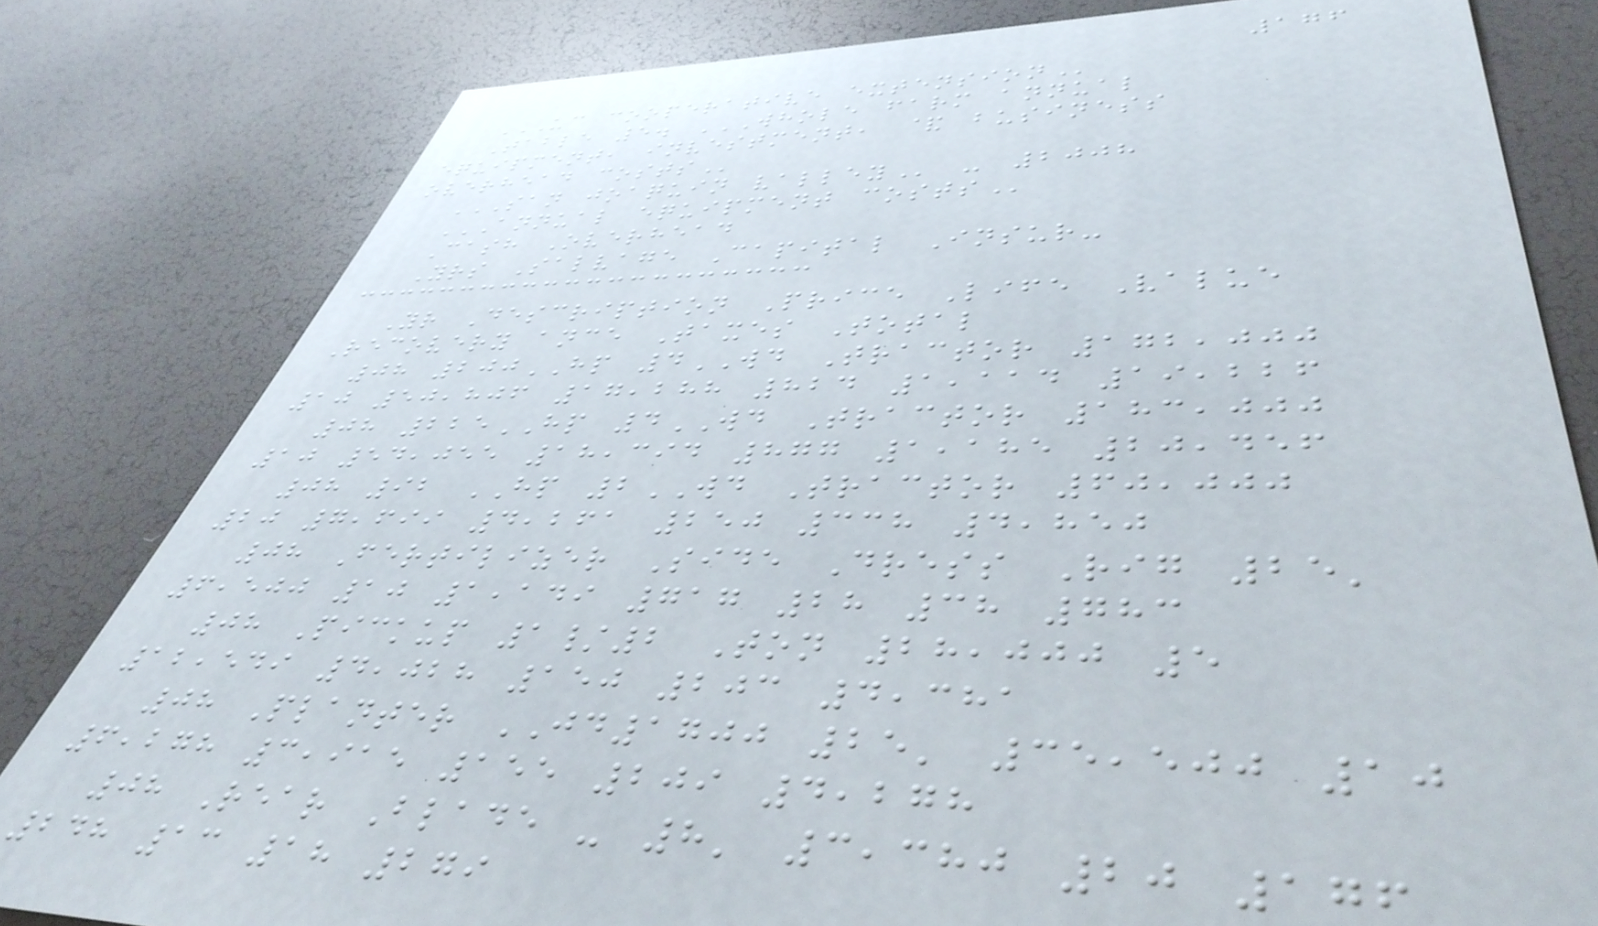176
UC COOPERATIVE EXTENSION
Table 5. WHOLE FARM ANNUAL
EQUIPMENT, INVESTMENT, & BUSINESS
OVERHEAD COSTS
SAN JOAQUIN VALLEY - 2008
ANNUAL EQUIPMENT COSTS
Cash Overhead
Yrs Salvage Capital Insur-
Yr Description Price Life Value
Recovery ance Taxes Total
08 200HP 4WD Tractor 172,000
10 50,806 17,288 824 1,114 19,226
08 225HP 4WD Tractor 183,000
10 54,055 18,394 877 1,185 20,456
08 92 HP 2WD Tractor 60,000
20 7,699 4,261 250 338 4,850
08 Fertilizer Side Dress Rig 25'
6,500 10 1,149 717 28 38 783
08 Pickup 1/2 Ton 28,000 5
12,549 4,028 150 203 4,381
08 Planter JD1700 25' 35,500 10
6,278 3,915 155 209 4,278
08 Rear Blade - 8' 3,380 20 176
248 13 18 279
